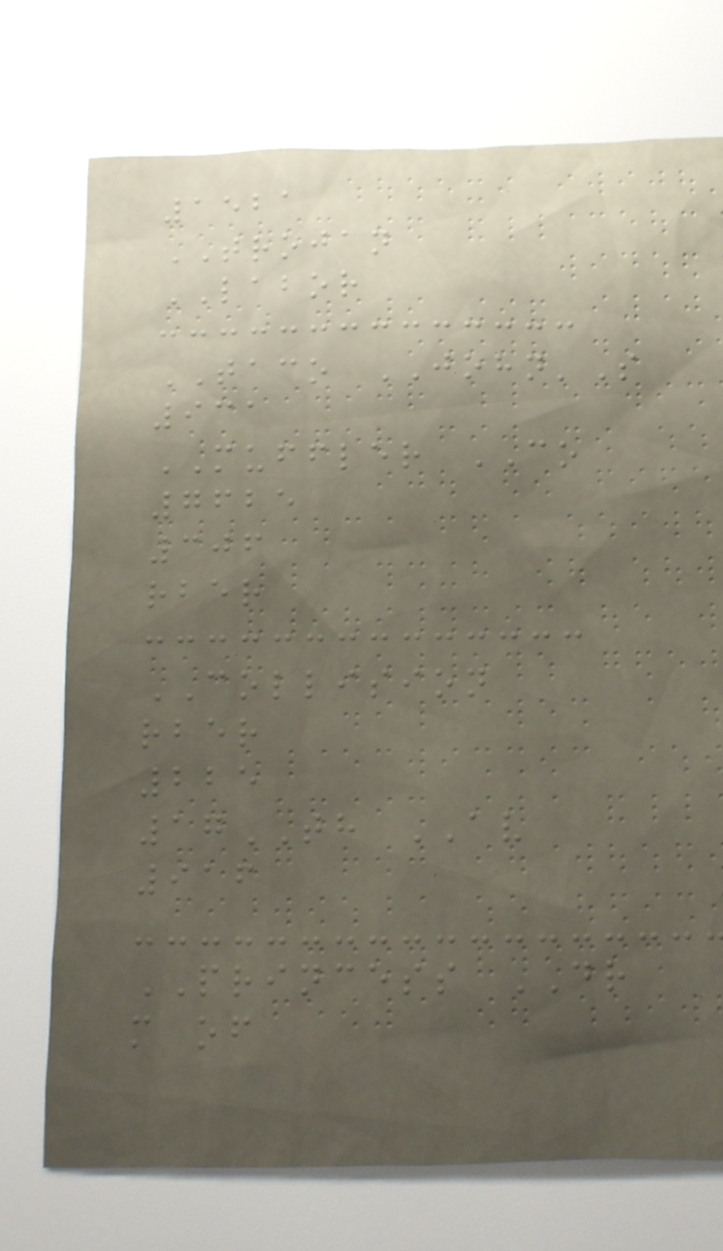1521
TROJAN
LABOR
TACO JOHN'S
931
MUFFLER CO
7625
306
rber
COLLISION
rber
225
17TH AV
916
PRINCESS DR
m of
